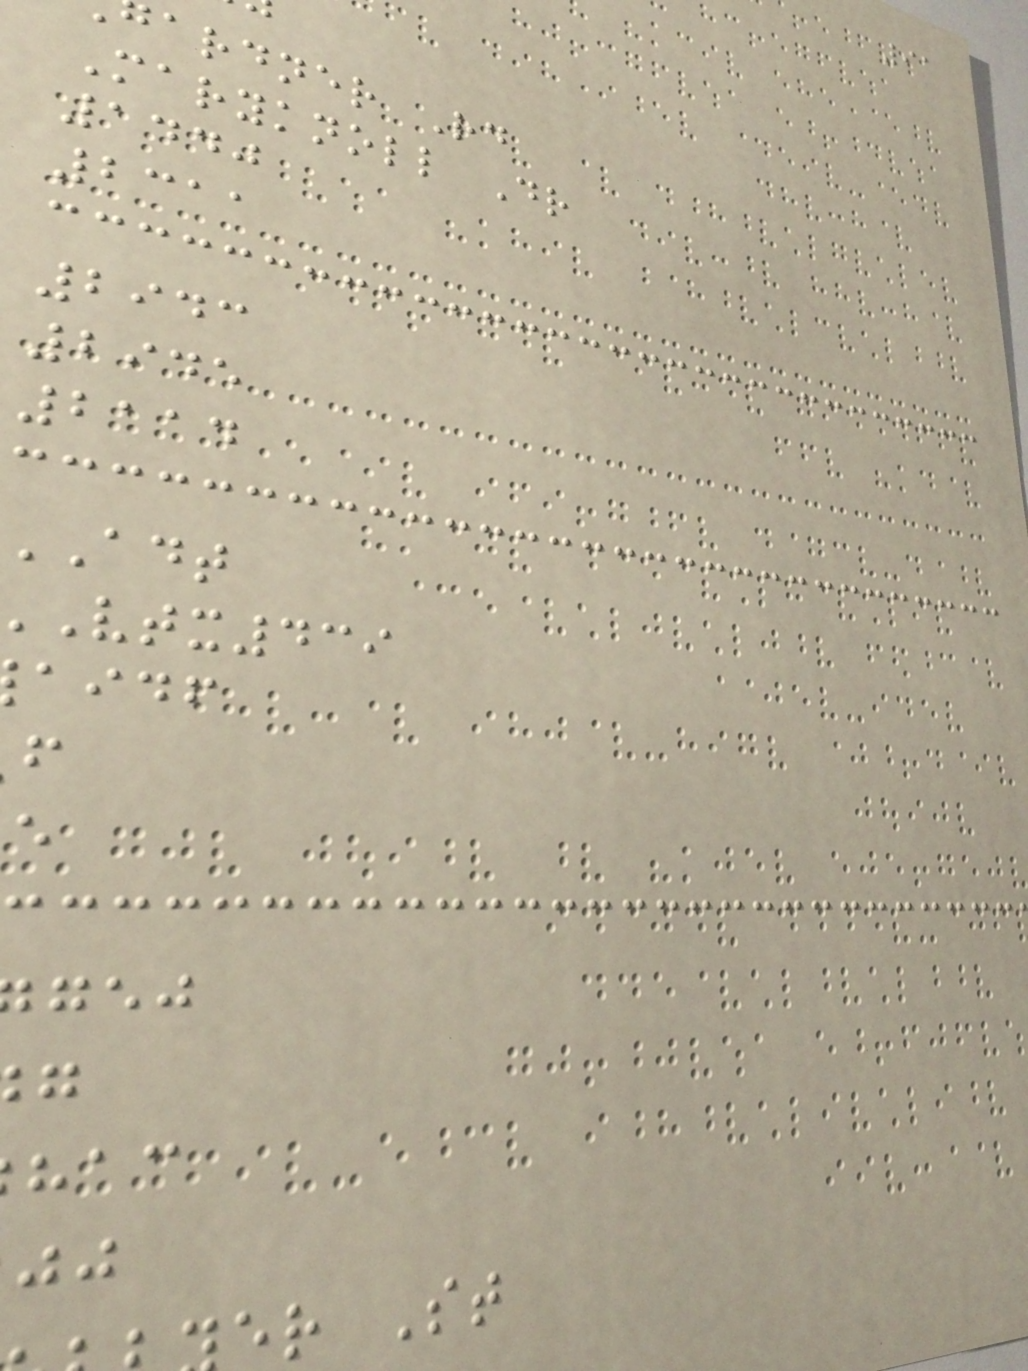91
ardner Rd
Maryknoll Dr
1440
2311
2943
2945
2114
vtx439
aidf
er St
